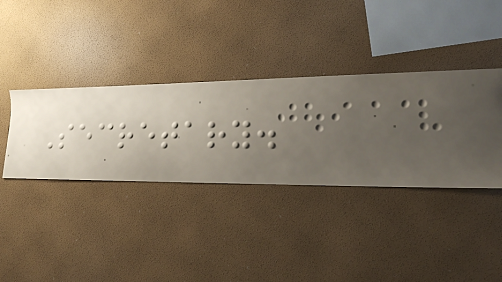Secretary.
